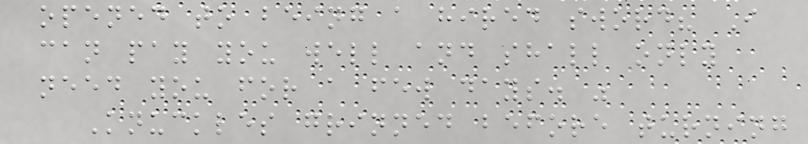opened to being a hired sword? I
can pay you well and shall only
need you for a few days. "
Knuckles grinned before turning
